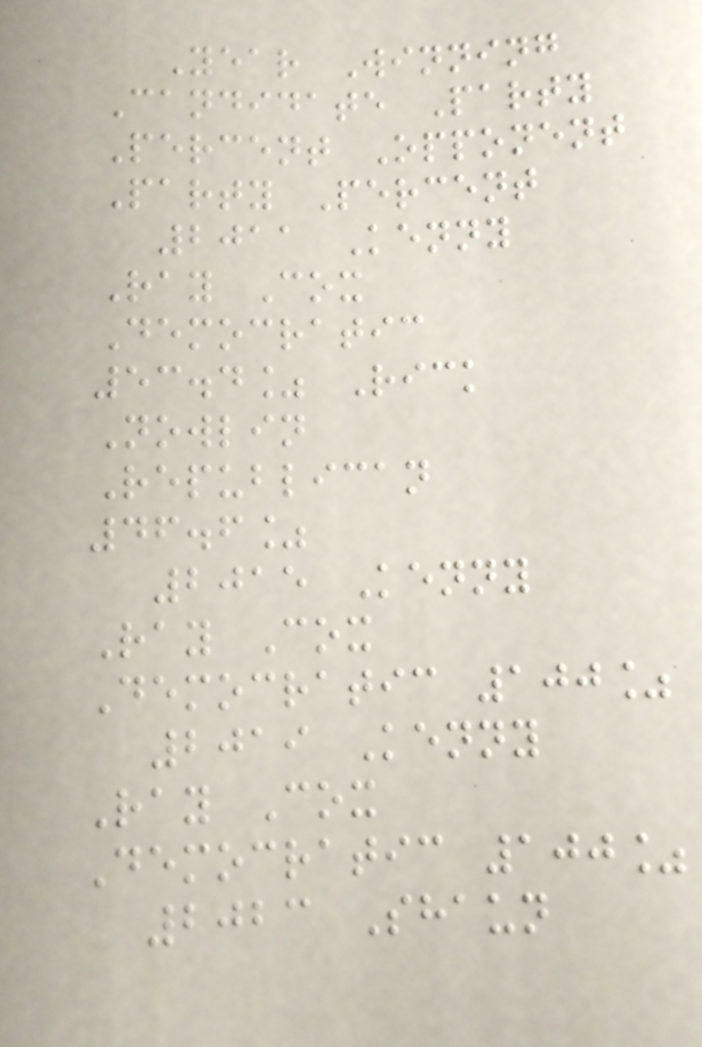Year Winning
Candidate Party
Percent Opponent
Party Percent
2011 Kenny
Ray Cox
Democratic
53.4% Rick
Nowlin
Republican
46.6%
2015 Kenny
Ray Cox
Democratic 100%
2019 Kenny
Ray Cox
Democratic 100%
2023 Shaun
